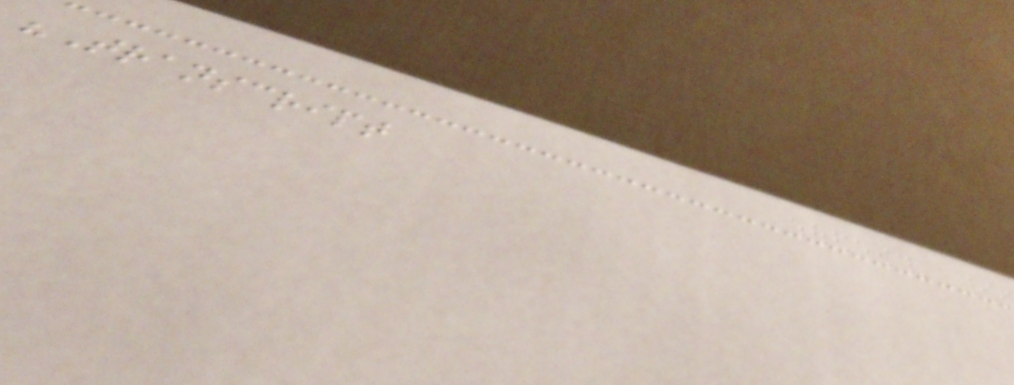"Transcript
